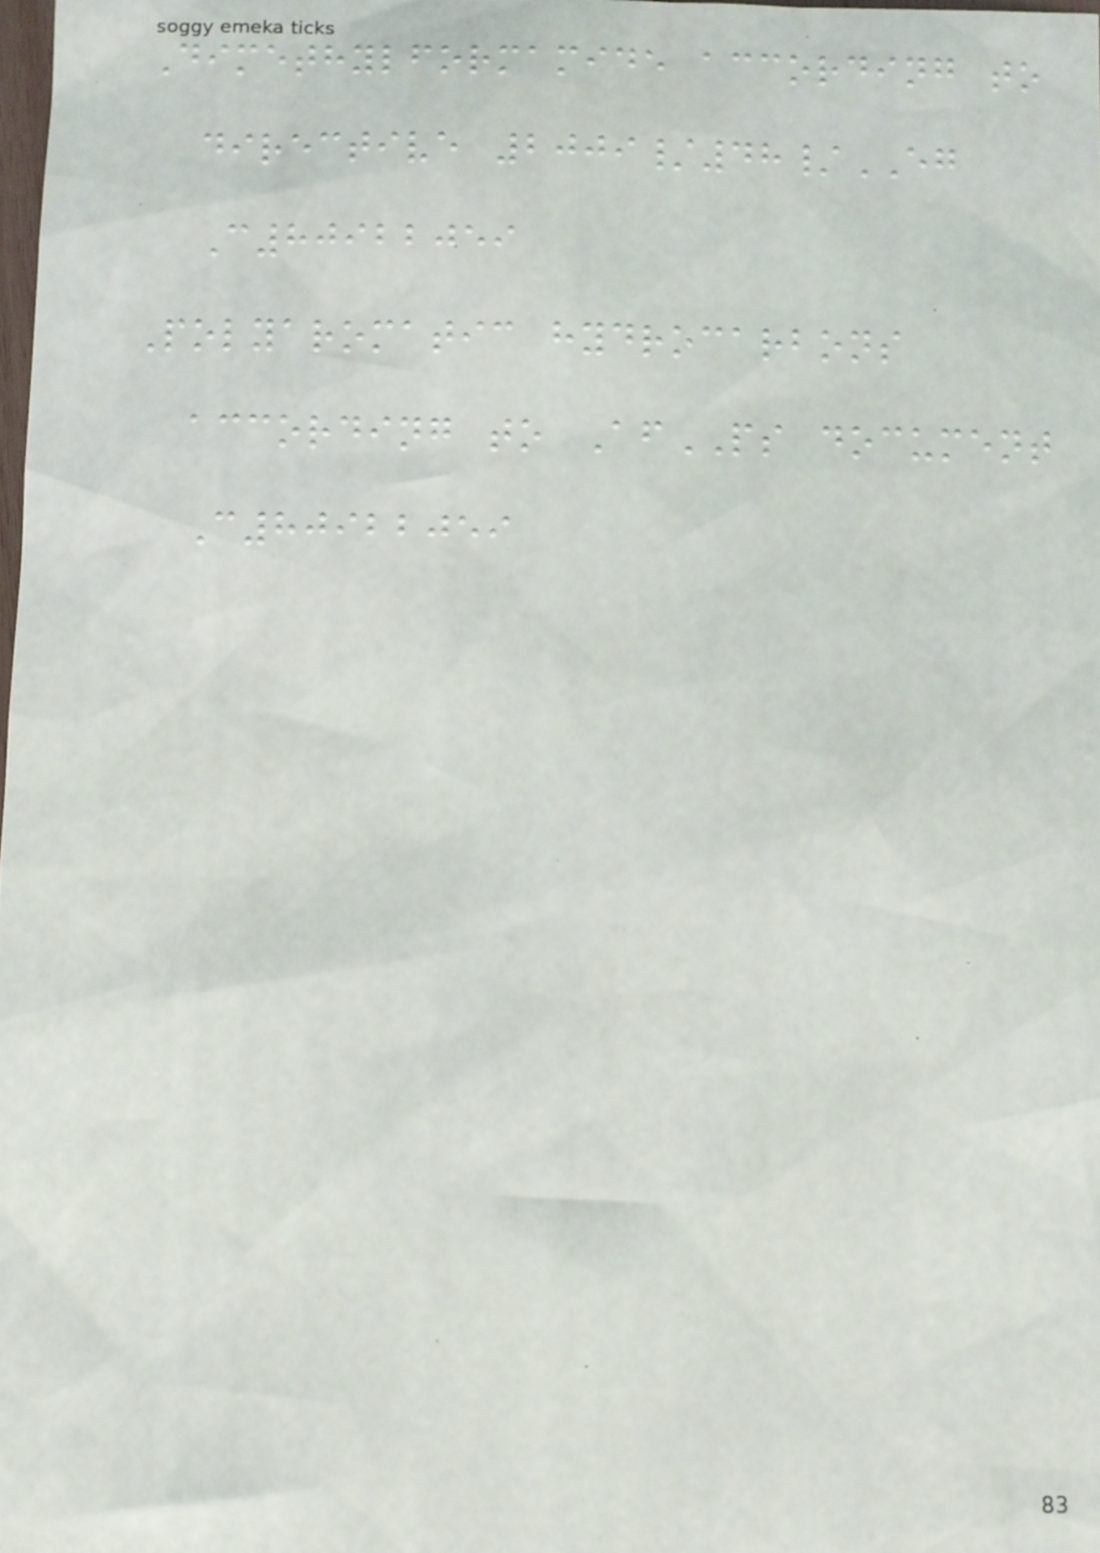Dimethylformamide according to
directive 2009/48/EG
C80922059
Polyaromatic hydrocarbons
according to AfPS document
C80922059
